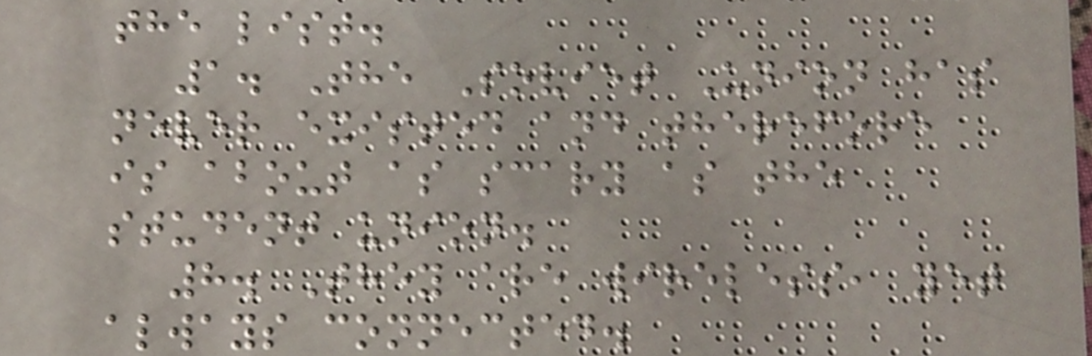the list.
1. The Soviet Union has
never existed and therefore
is about as scary as the
student union.
8. They are wireless, yet
always connected.
